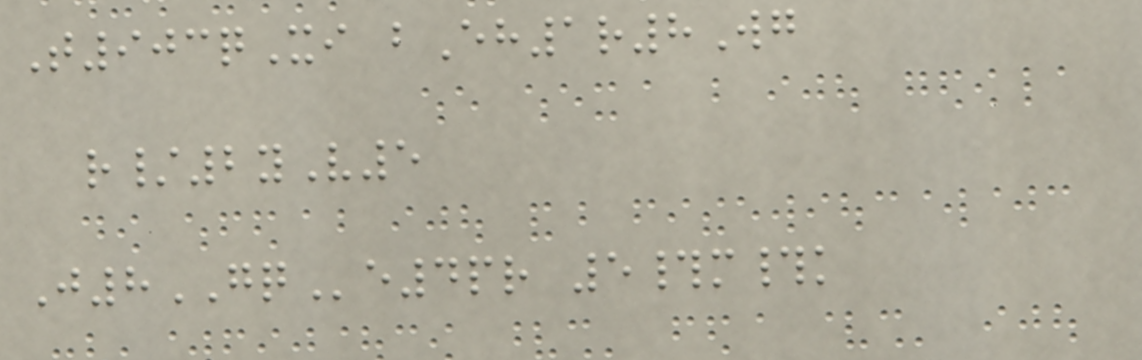T903qXi bEh1r8Wg
r/2yV5
J8GQe4pr 5#m#k
